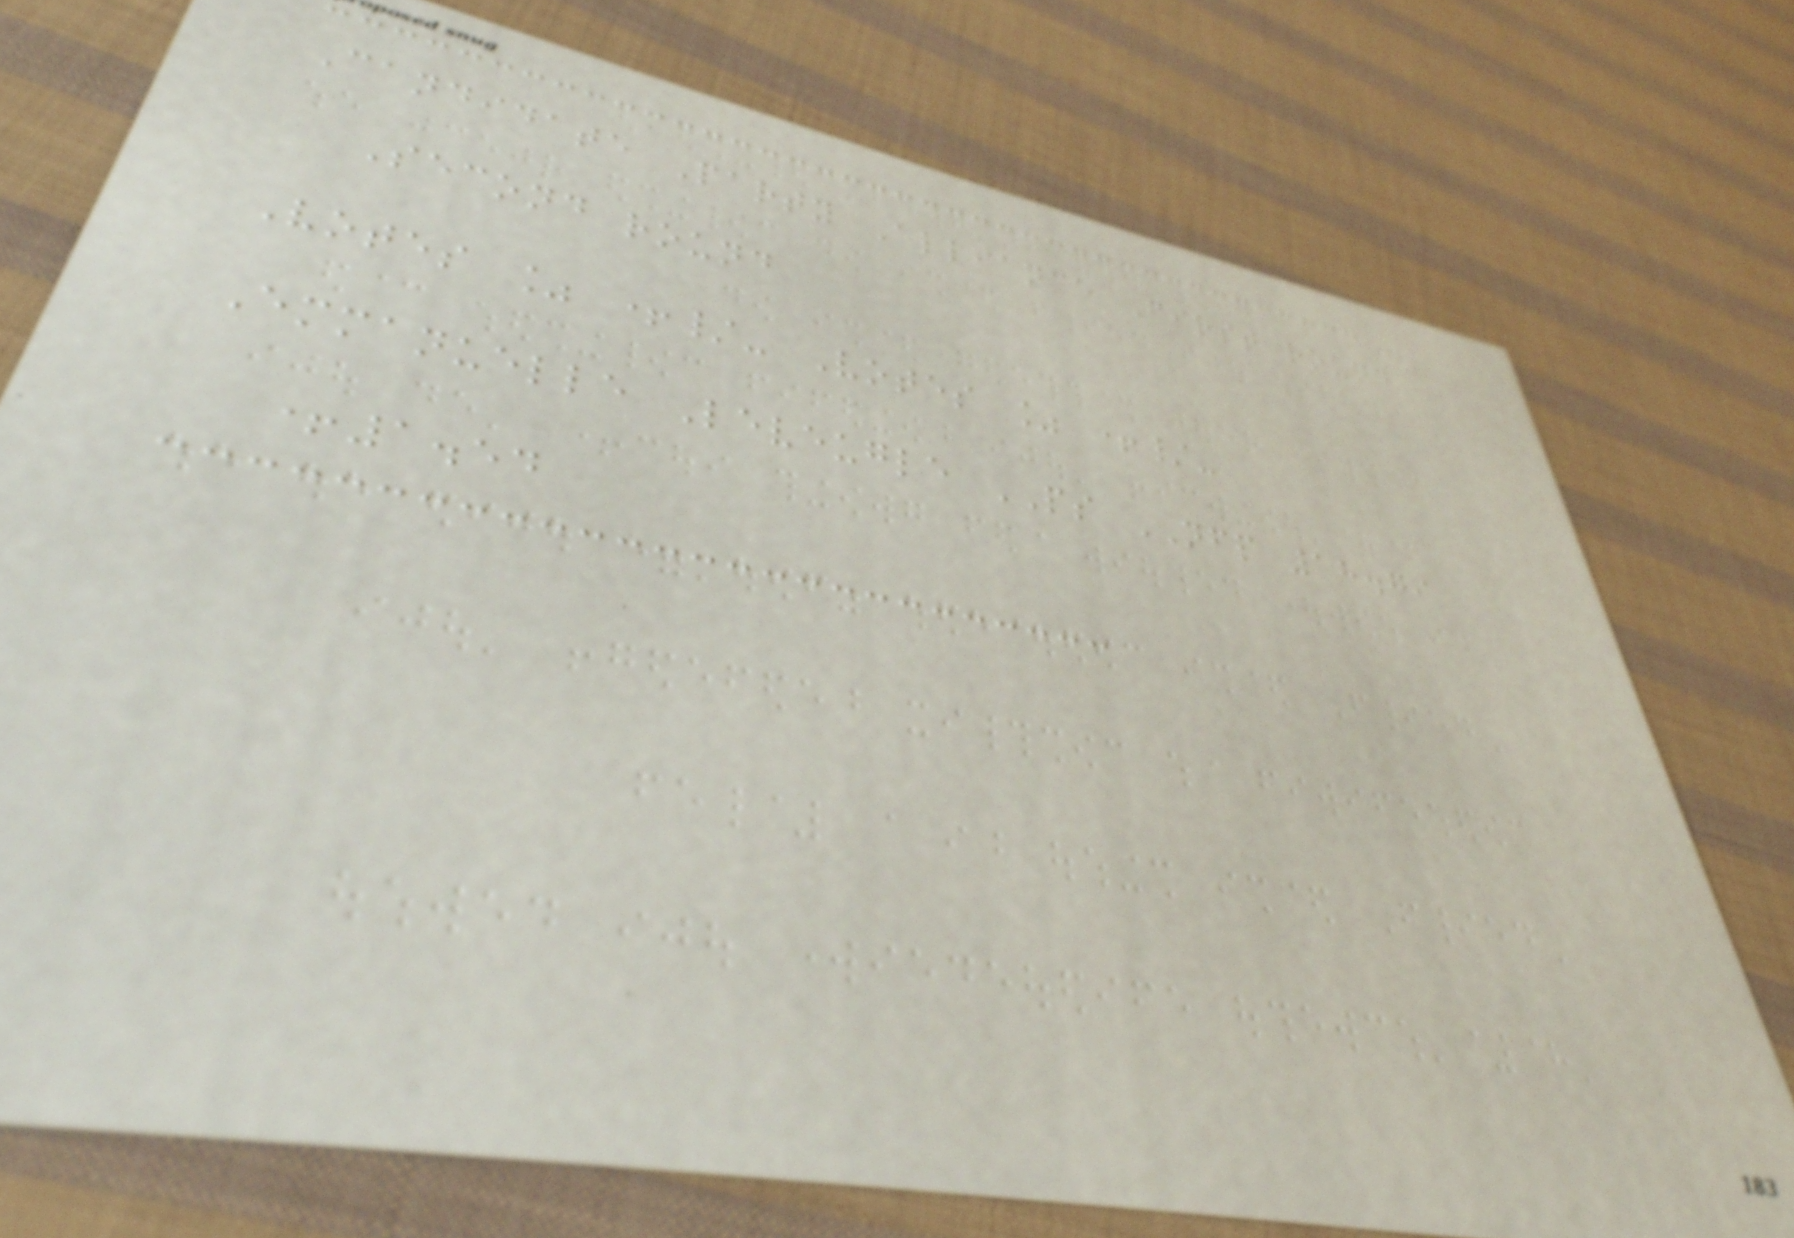Candidate Party Alliance First round
Second round
Votes % +/- Votes % +/-
Emmanuelle Leveugle PS NFP 18.79
+1.54
